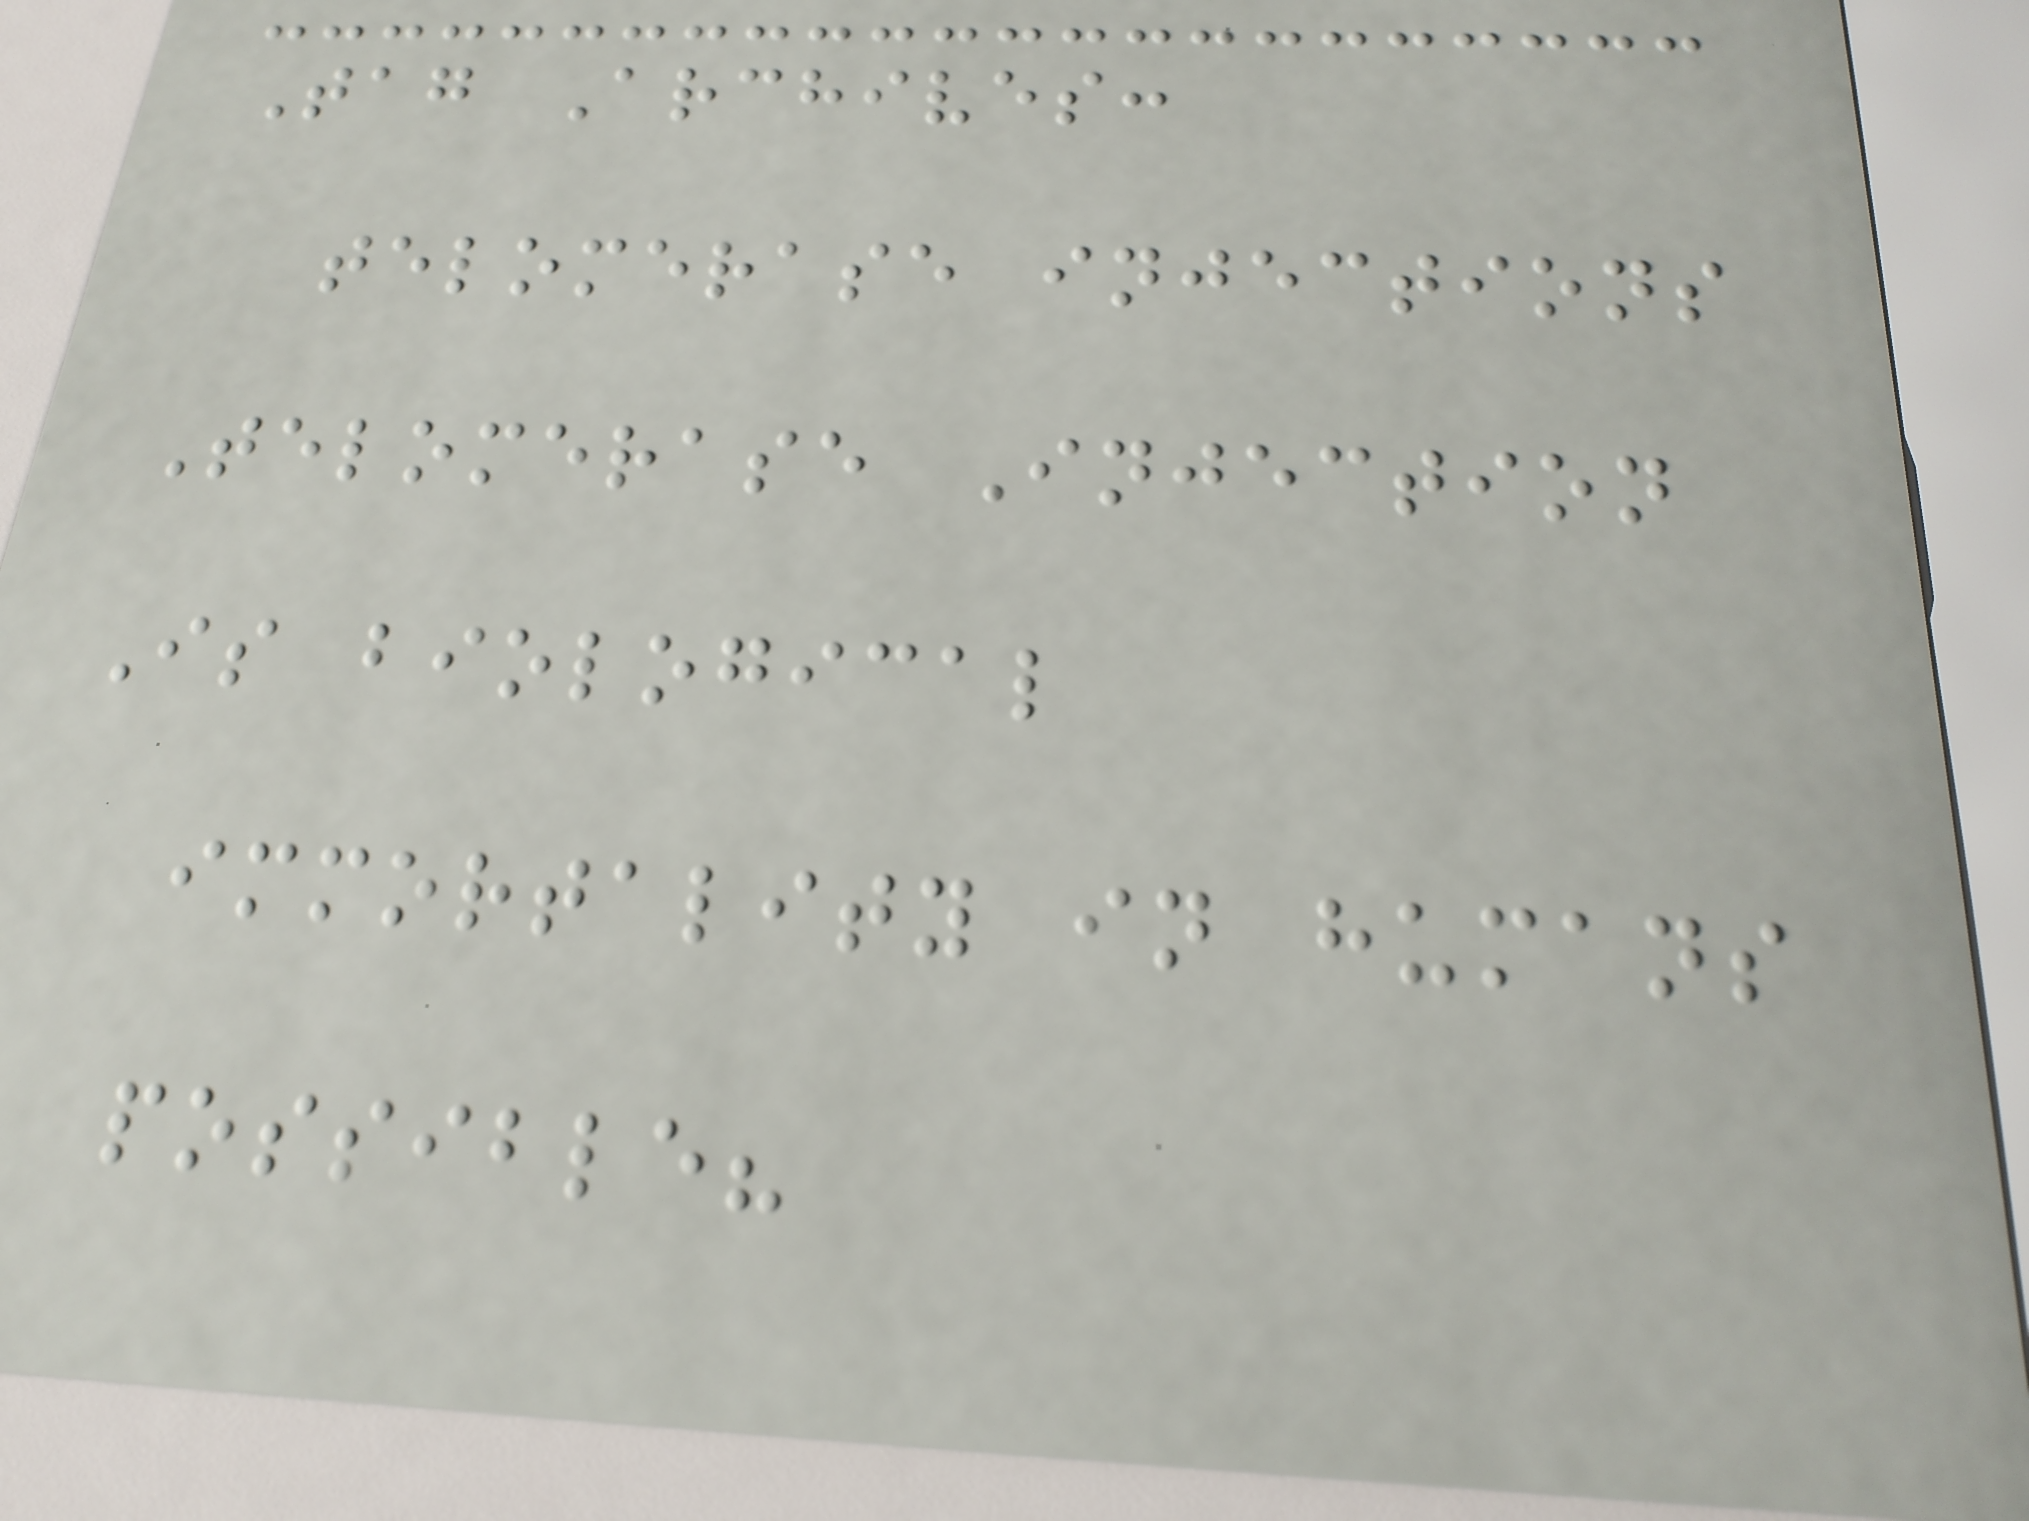Tag Archives:
telomerase injections
Telomerase Injection
Is biological
immortality in humans
possible?
